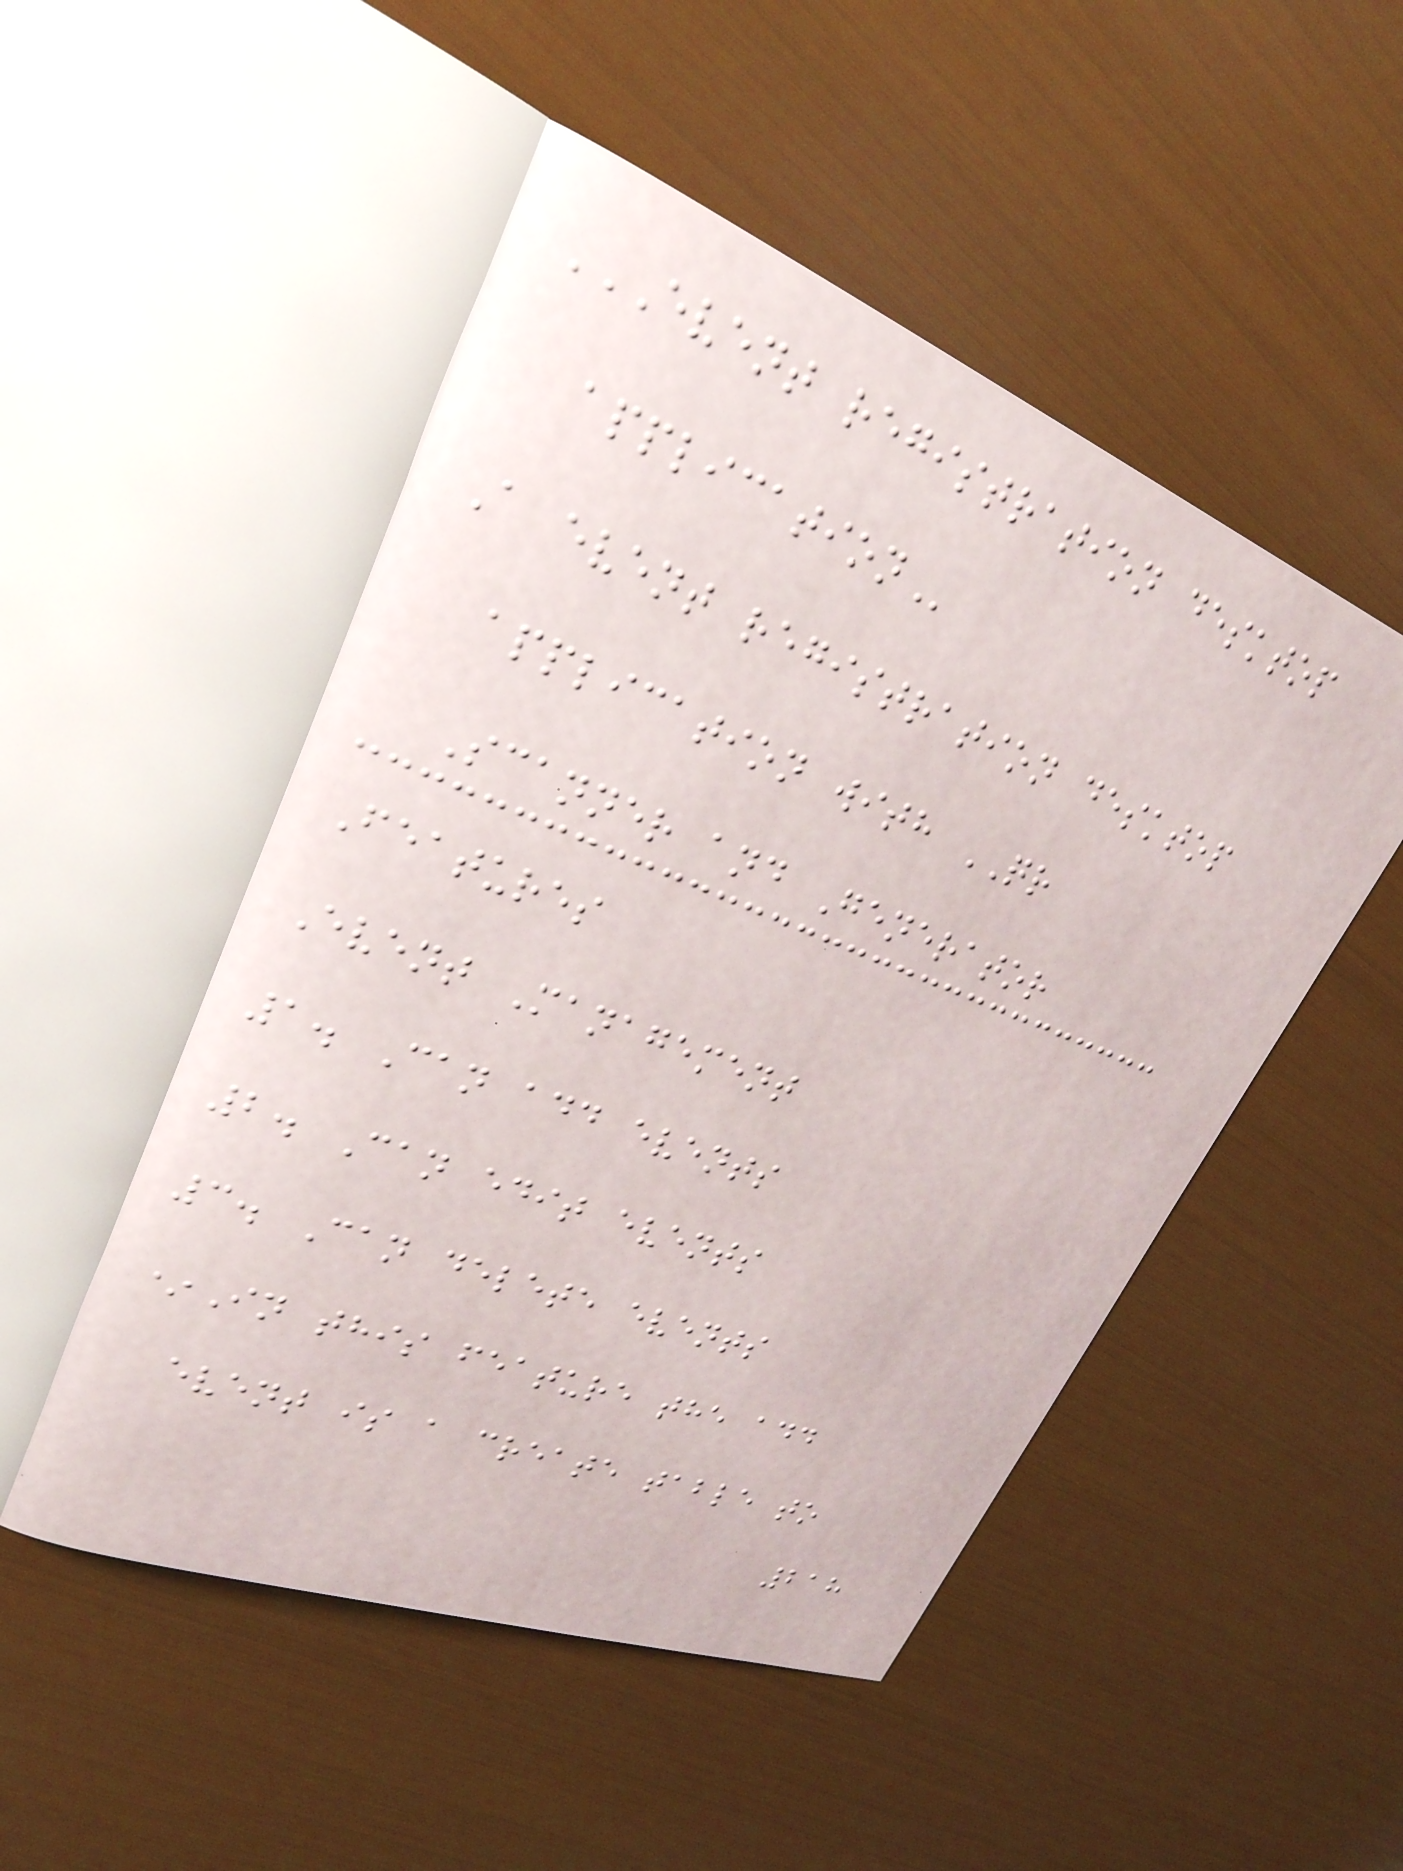EVENT REGISTRATION DESKTOP
APPLICATION
A event registration desktop
application with QR
Scanner and Generator
Features
Event Management
1. Can add events
2. Can edit events
3. Can delete events
*In this feature the add
event is a create table to
218
